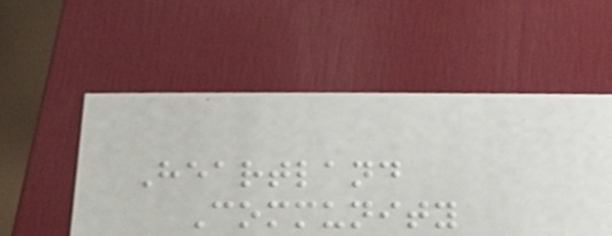Heartland
Community
